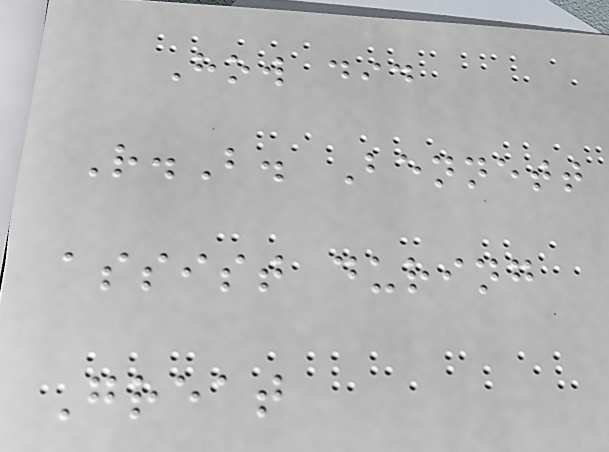How did
R.B. Bennett
assist during
Great
